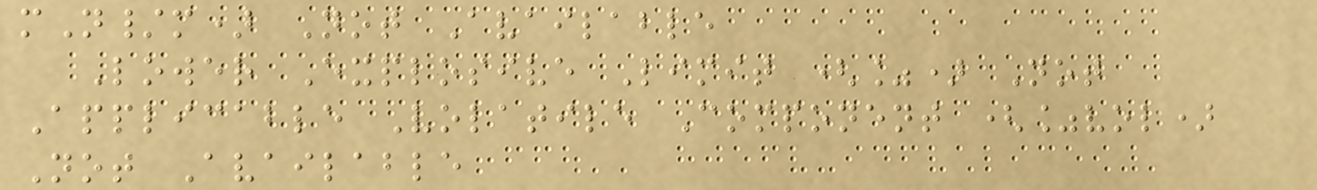mN/m) Not Available
Lower Explosive Limit (%) Not
Applicable Volatile Component (%vol)
Not Available
